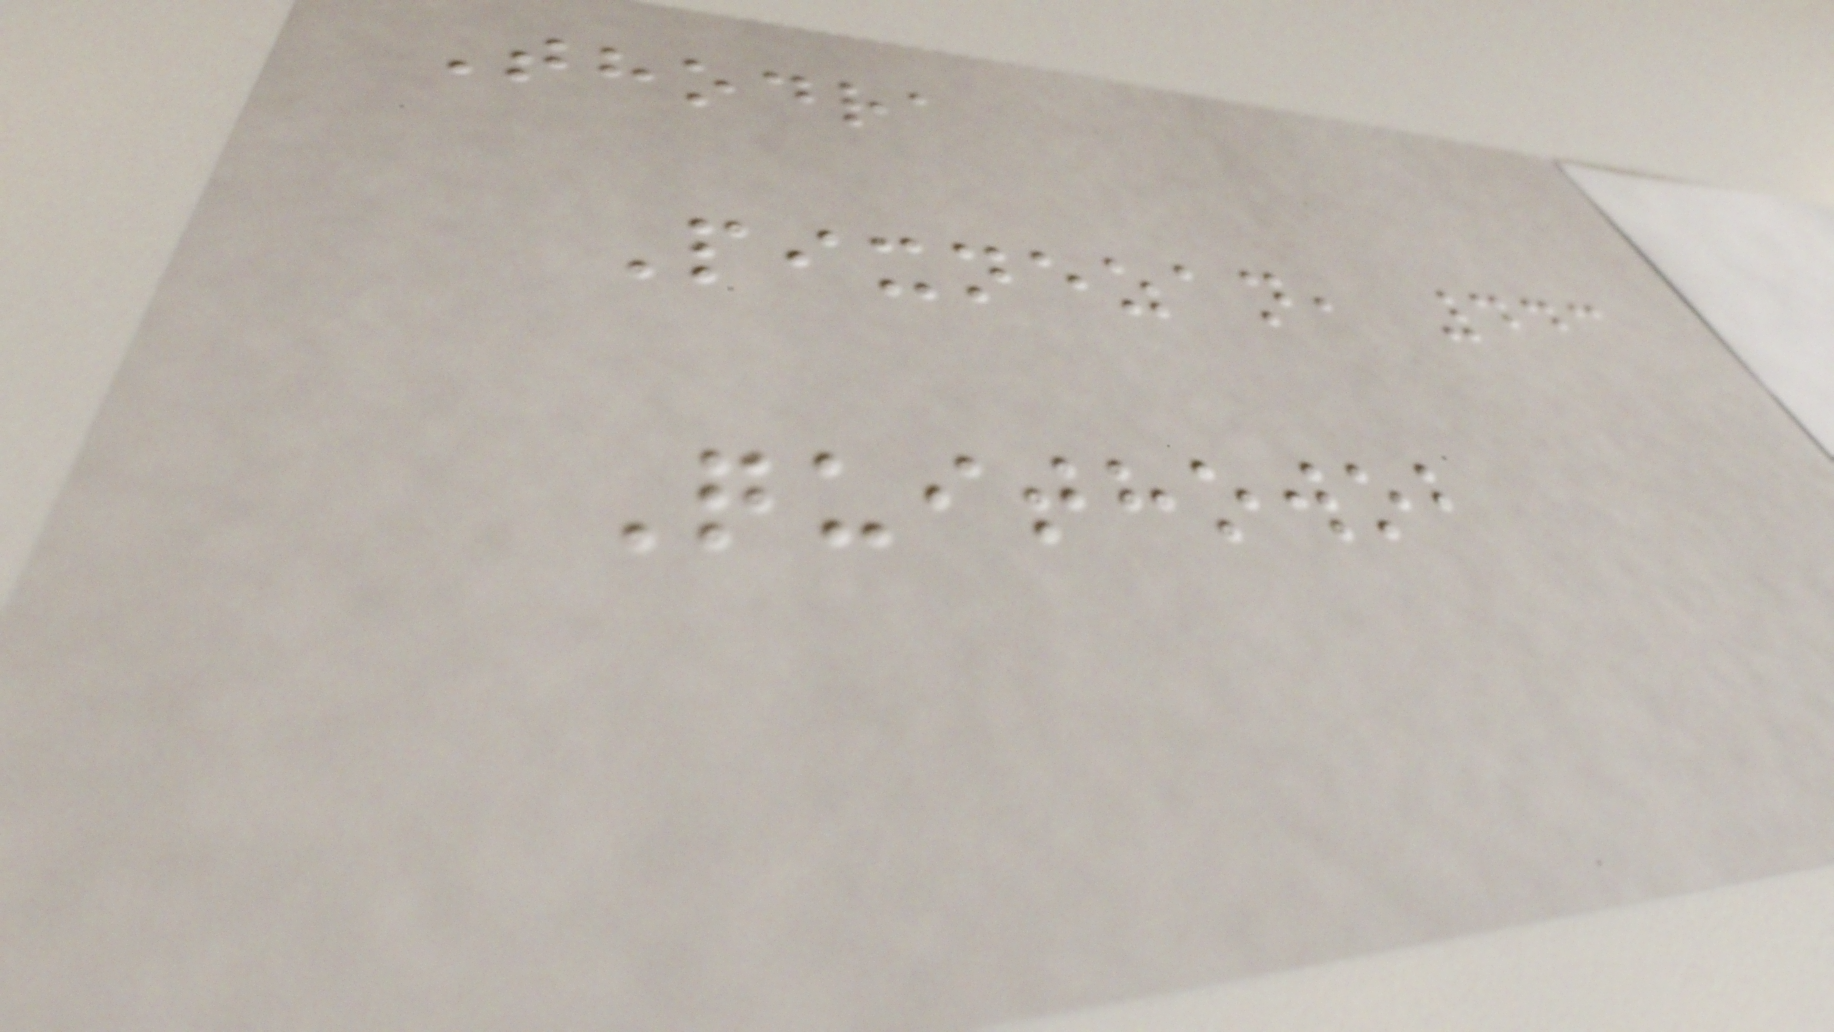Thodra
Pixnezan, 443
Quithowob
